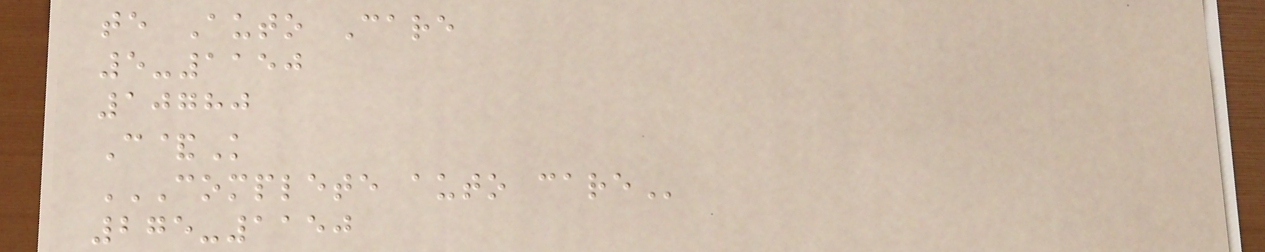te Auto Care
5-1150
10780
C&K
COMPLETE AUTO CARE
275-1150
